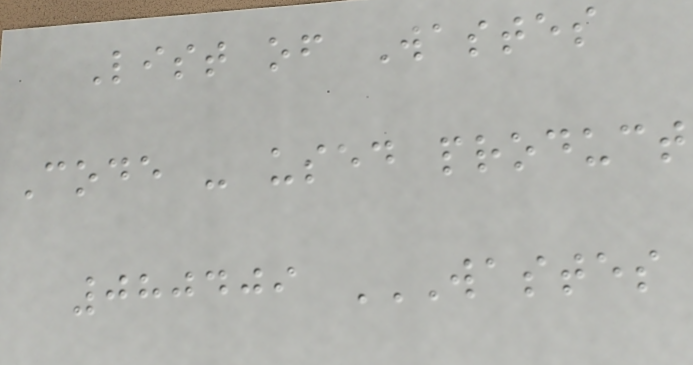List of Wastes
Code - used product
080409 WASTES
